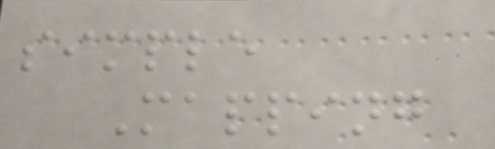simple
Mapping
